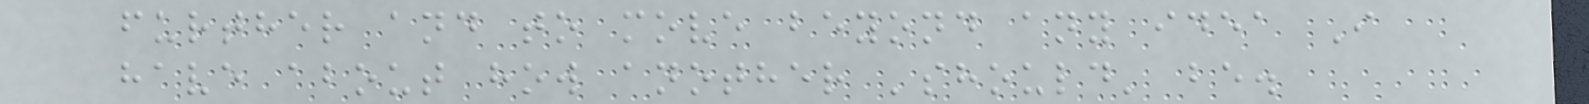further and to move beyond any idea I
have about how another 'should' be.
